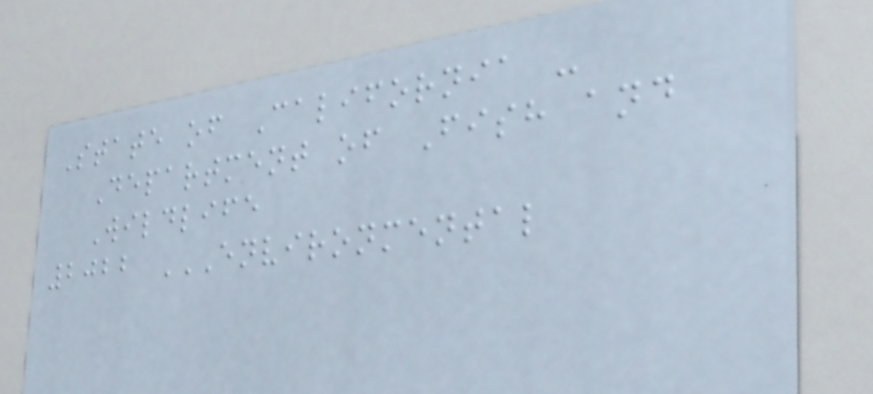State of California -
Department of Fish and
Wildlife
2022 ENVIRONMENTAL
